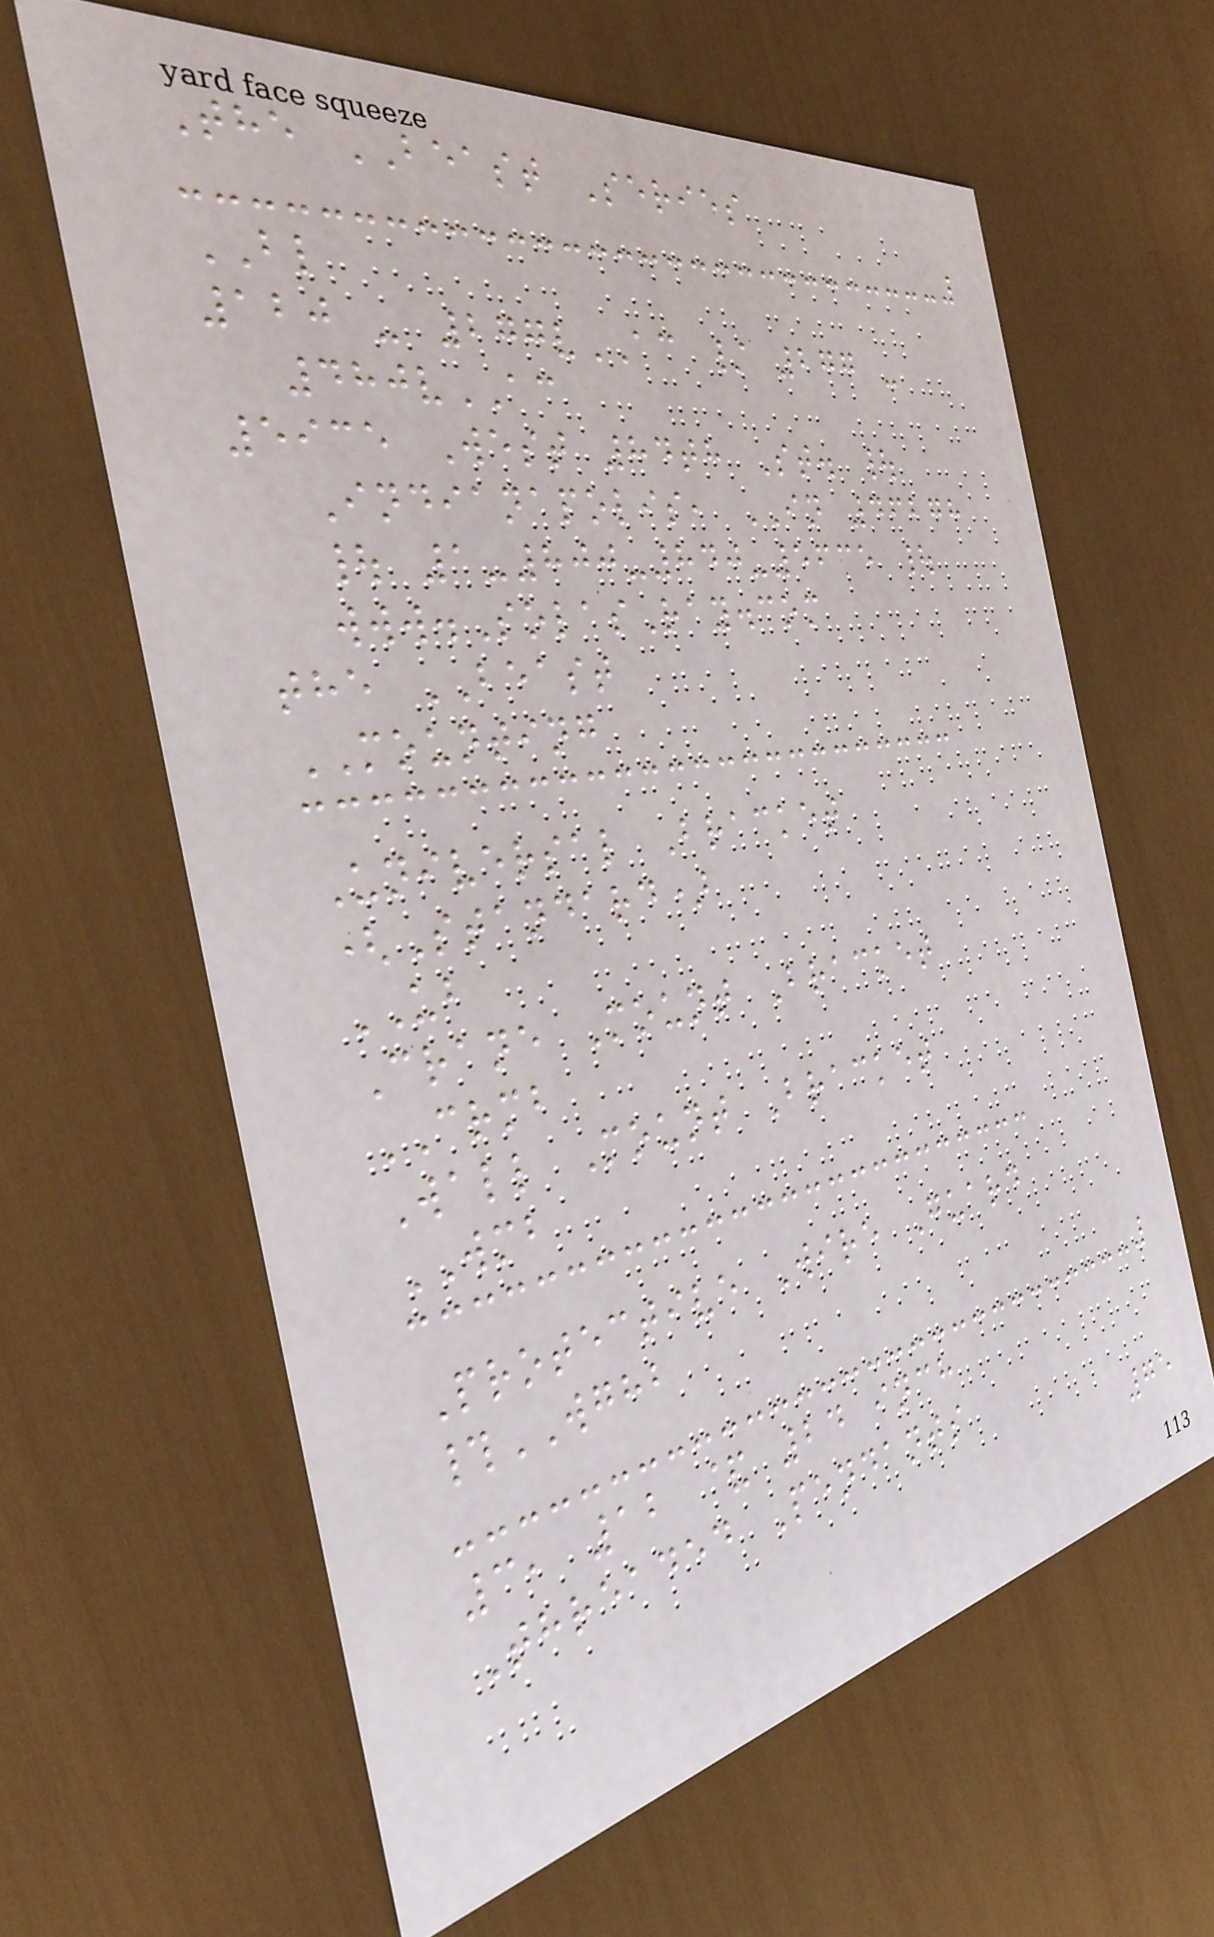The BEAST Series
BL
120 - 277vAC / 277 -
480vAC
5935 West 84th St. |
Indianapolis, IN 46278
| 1-800-840-5635 |
www.SolasRay.com
the BEAST
MOUNTING
Universal Bracket
(Standard)
UB
Crane Mount Bracket
CRMB
Wall Mount Bracket
WMB
Protective Wire Guard
#WGHB
3, 12 & 24 inch
Threaded Pendants
75
